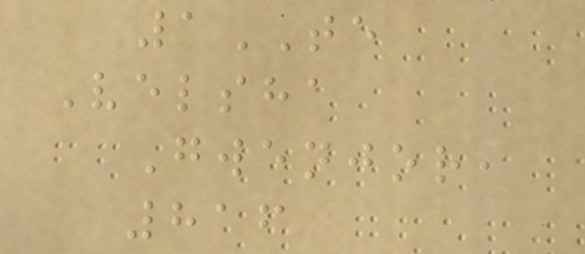1TE
Velsha
Gwenjor,
816
